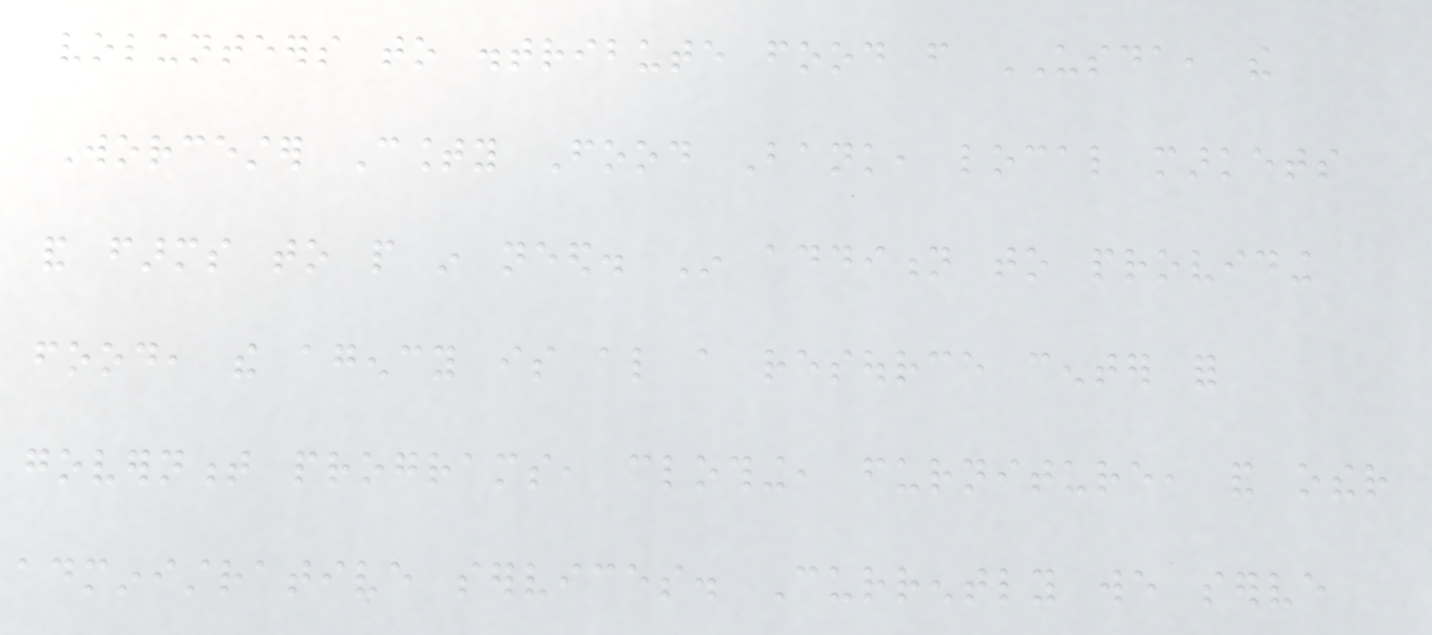volunteers to distribute food from USDA, the
Worcester County Food Bank, local markets
and farms to people in need. In addition to providing
food, the agency is also a resource center for
government programs, clothing, furniture, and other
administrative services. Currently we serve
